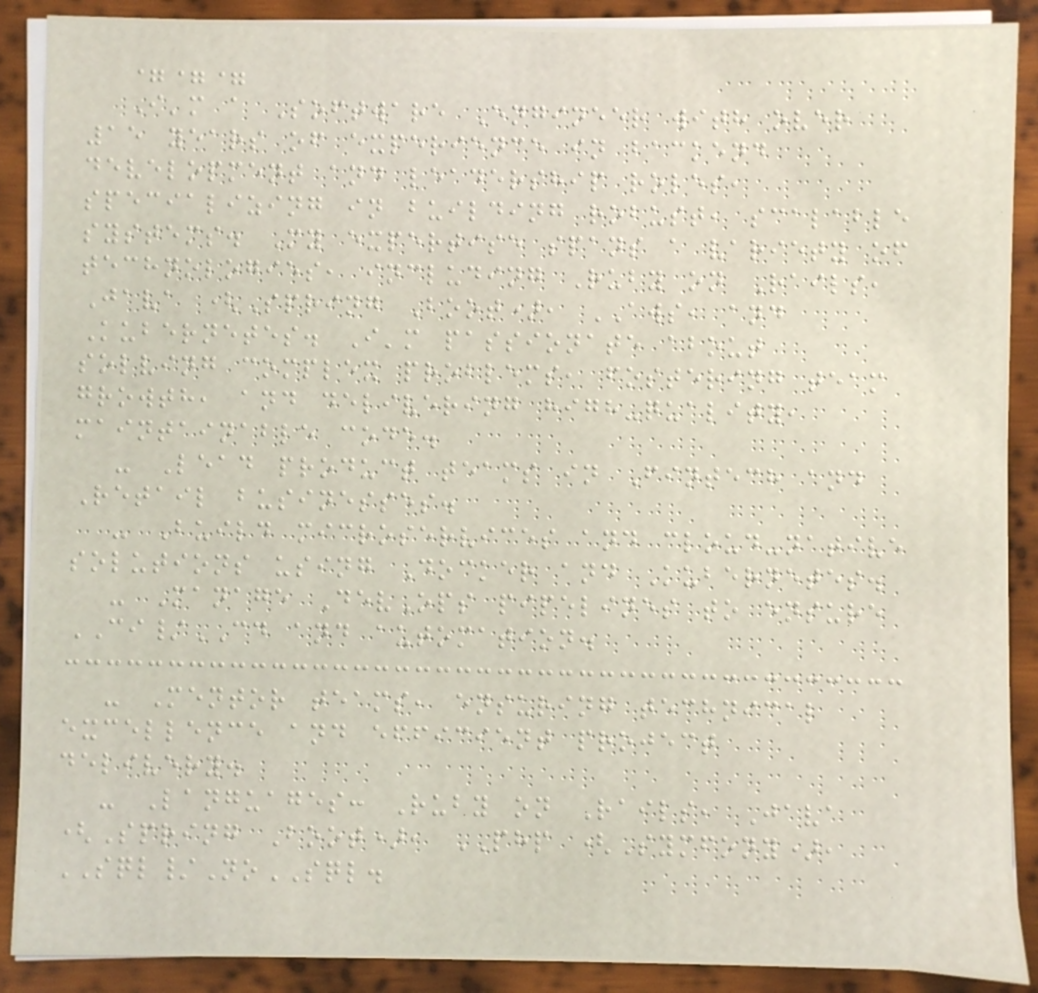===
I'm a Software Engineer with over
15 years of experience in backend
development and leadership roles,
specializing in building robust, scalable
systems. My expertise spans a variety of
technologies, including Ruby on Rails,
Java (Spring Boot), AWS, and
Kubernetes. I'm passionate about
solving complex problems, fostering team
growth, and delivering high-quality,
maintainable code.
- Lead product teams in Fintech and
Retail businesses.
- Build microservices and cloud-native
solutions using Docker and Kubernetes.
- Manage DevOps pipelines to ensure
CI/CD and automation.
- Mentor teams, ensuring technical
excellence and efficient project
delivery.
- Languages: Ruby on Rails, Java
(Spring Boot), PHP (Symfony),
SQL/NoSQL.
